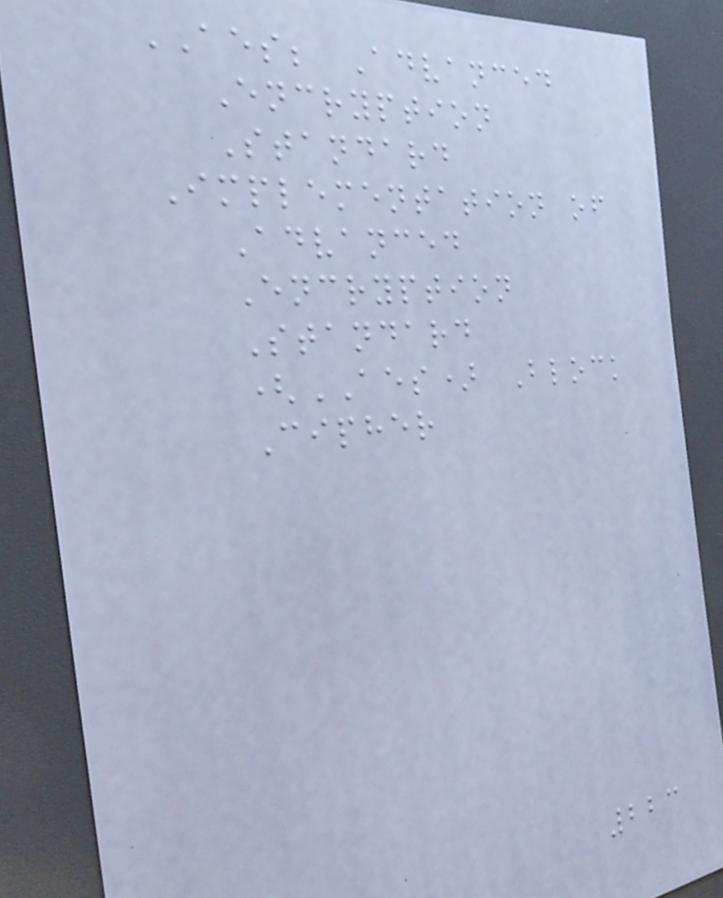AES; Advanced
Encryption
Standard
Implementation of
Advanced
Encryption
Standard
(AES) Block
Cipher
223
